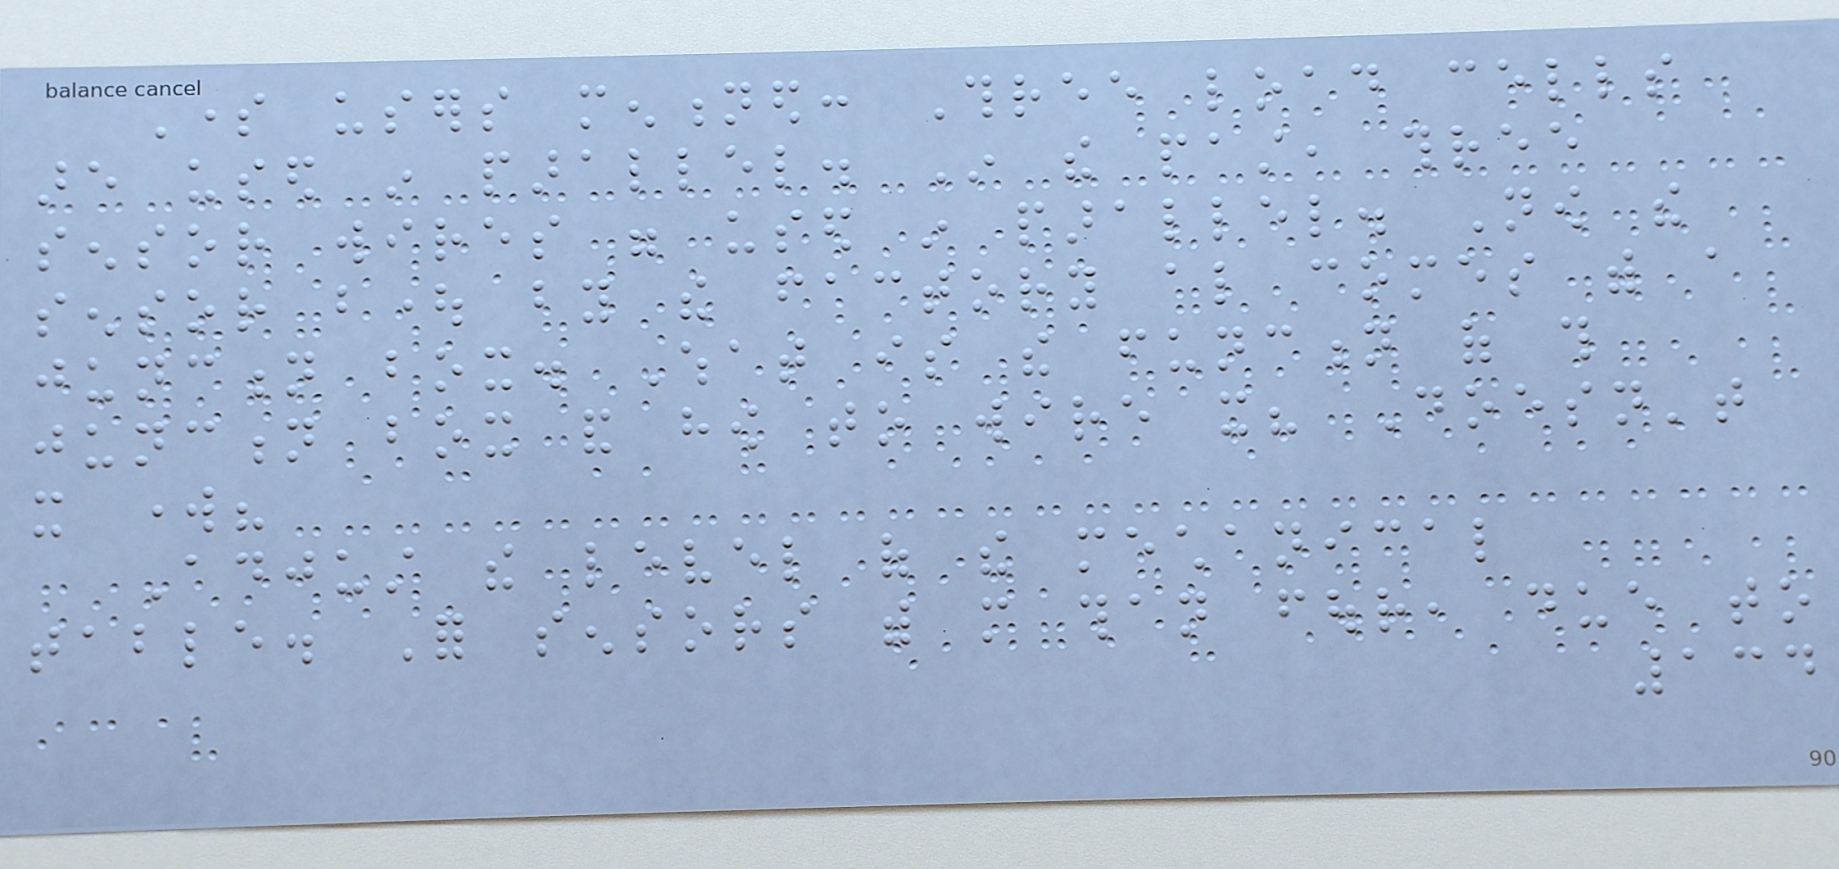Some users mentioned: Three load cells
are used in parallel. In the past, three
sensor wires were used in parallel. Now the
sensor bought by the factory also comes with a
junction box. What is the function of this
junction box and how to wire it? Doesn't
it work?
Adjust the level of the mechanical
table. For sensors with more than four, due to
134
